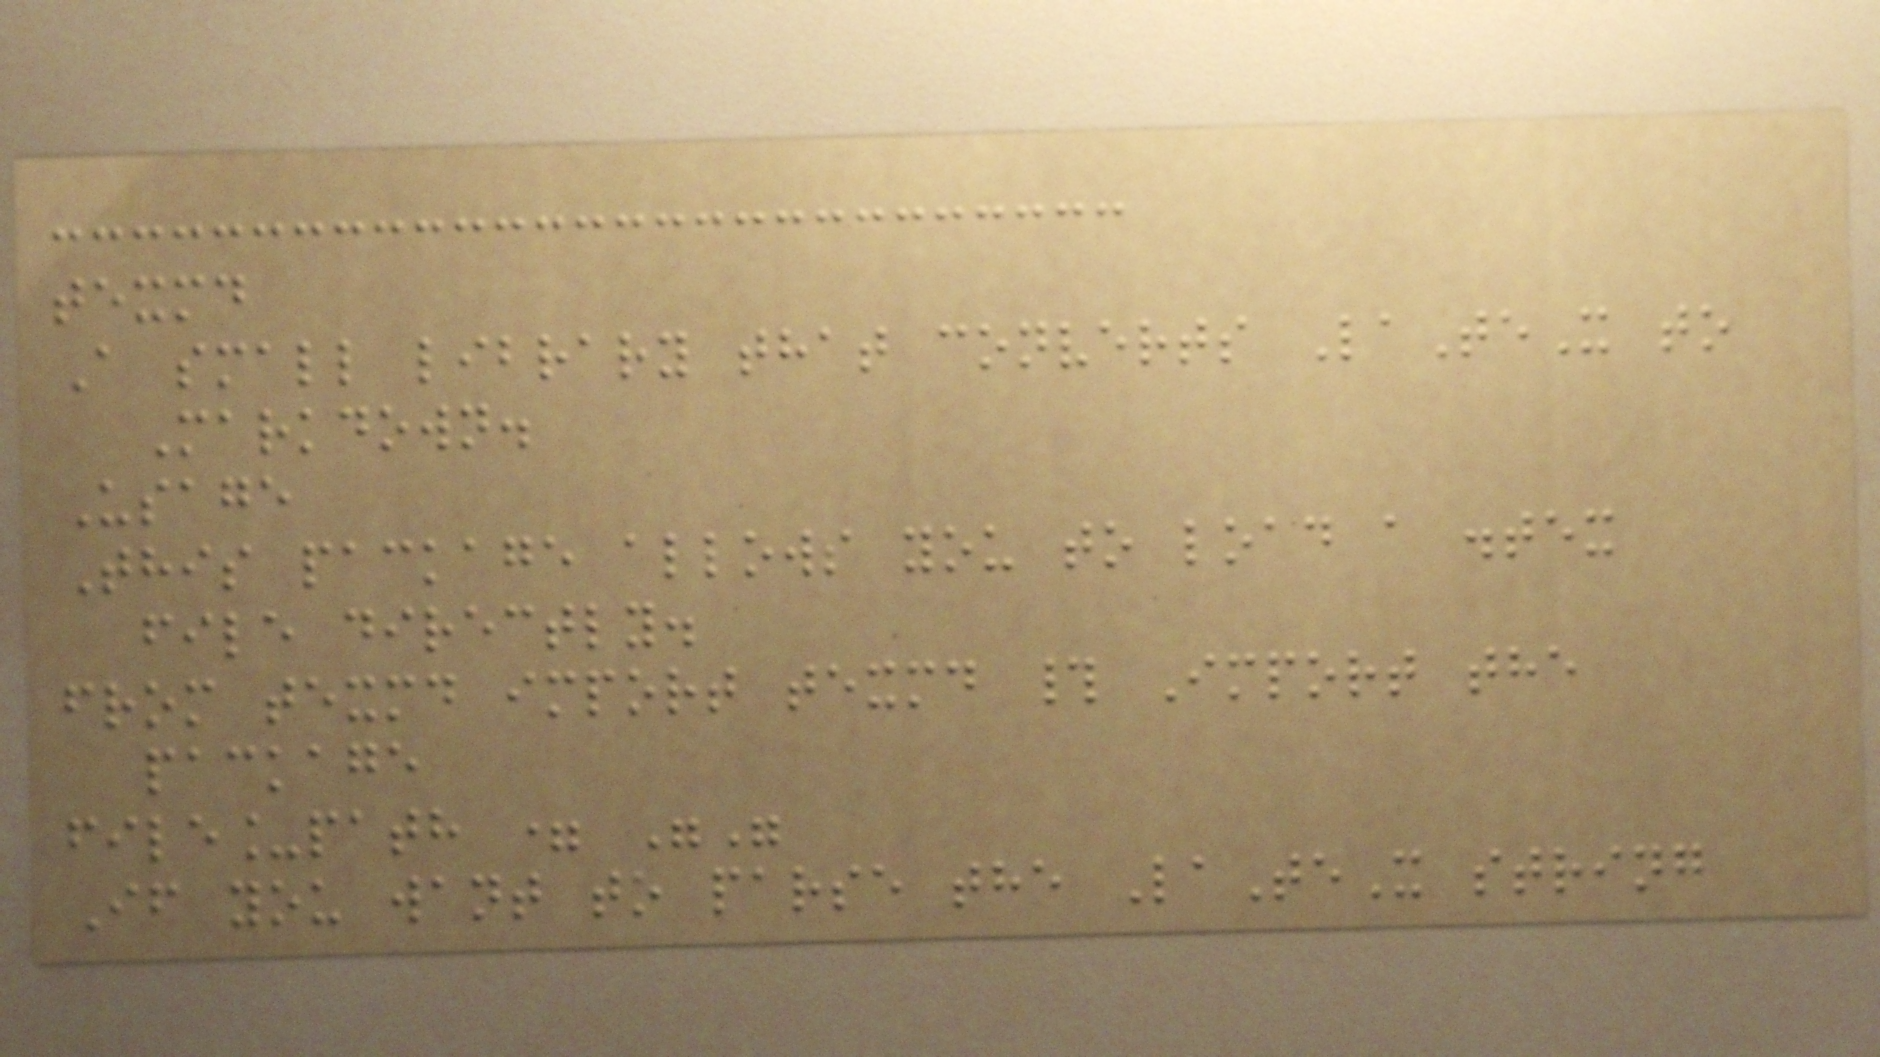texmd
A small library that converts LaTeX to
Markdown.
Usage
This package allows you to load a .tex
file directly.
from texmd import texmd # Import the
package
file_path = ""
If you want to parse the LaTeX string
